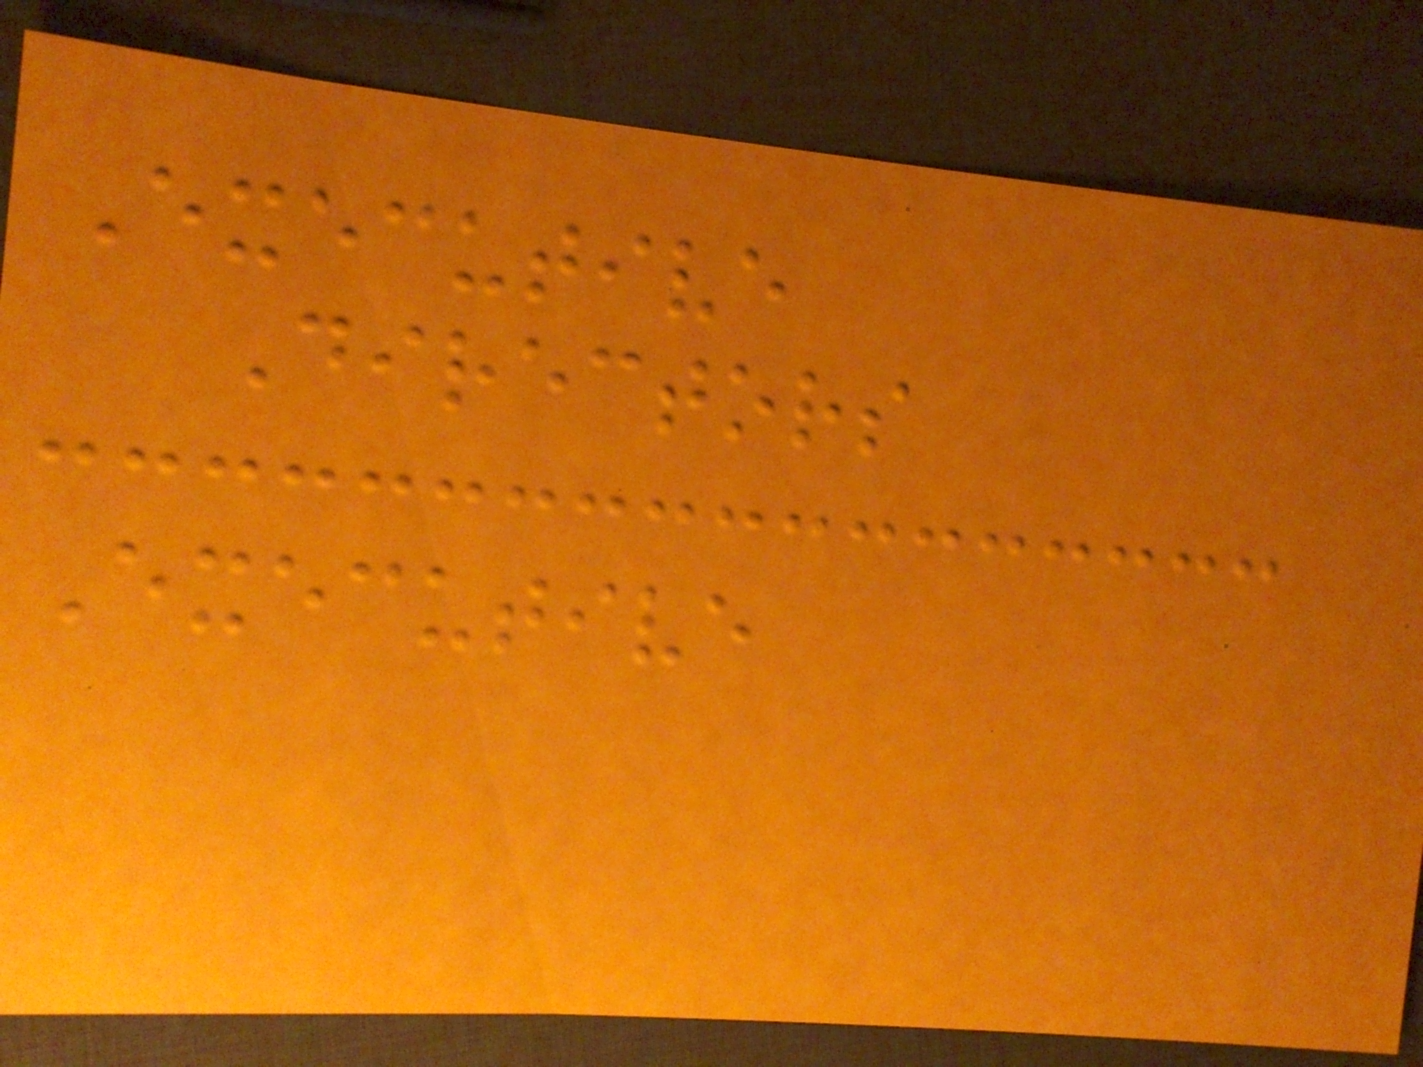Executive
Directors
Executive
